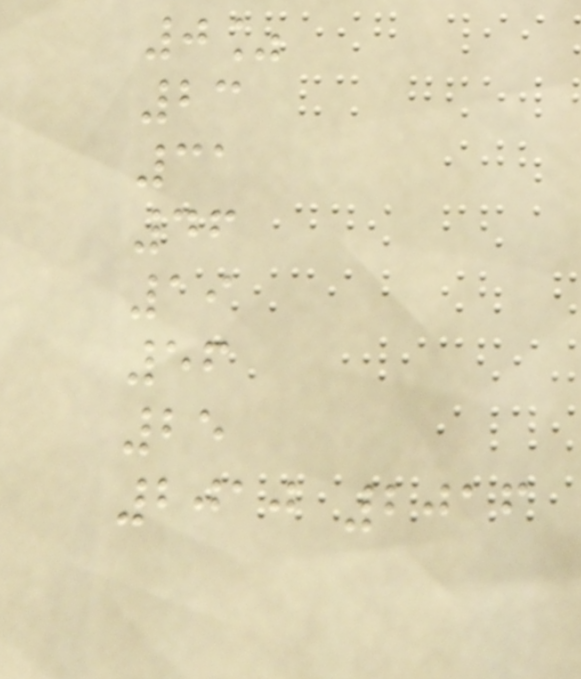0%
23
31
46
19
56
25
2010 2016
